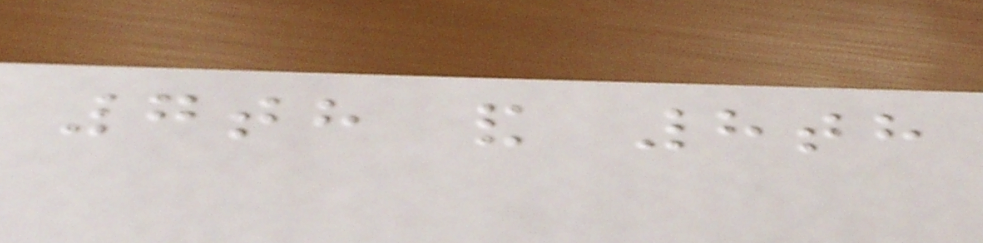7th and 8th
